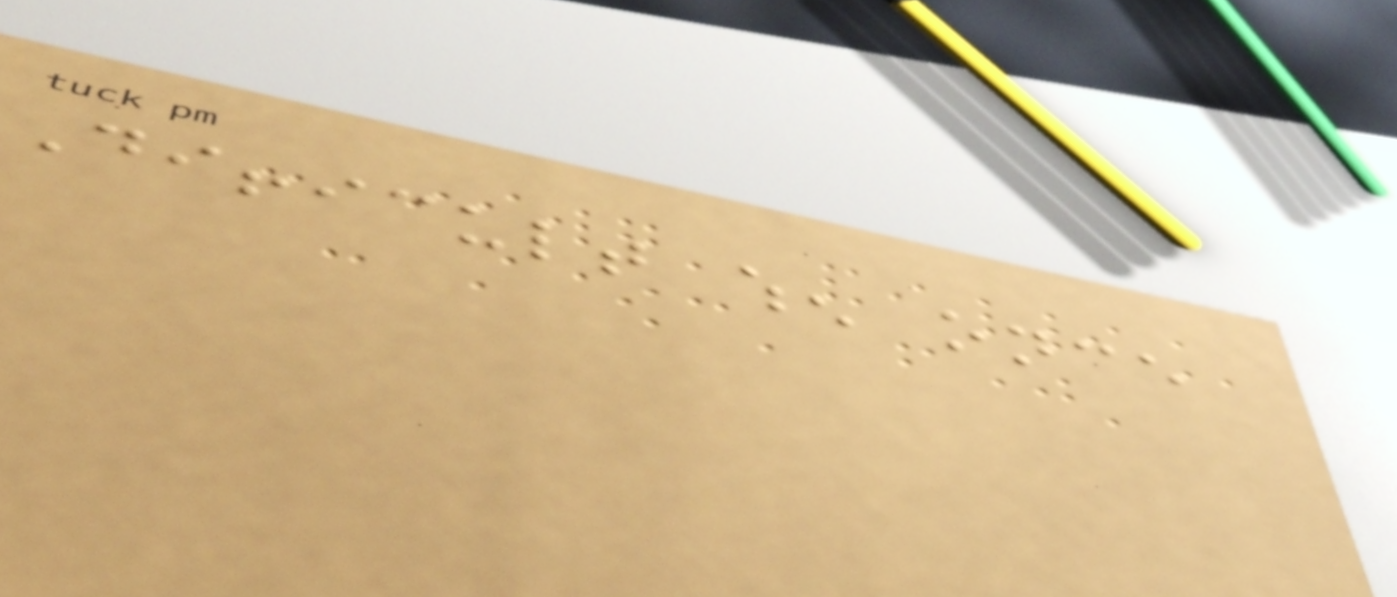Difficult when once
